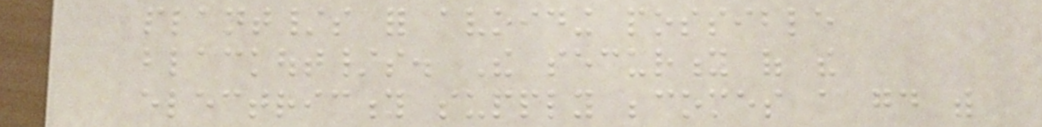plant/s for avoiding possible
blackout/s. The security of the
electricity supply becomes a good with
